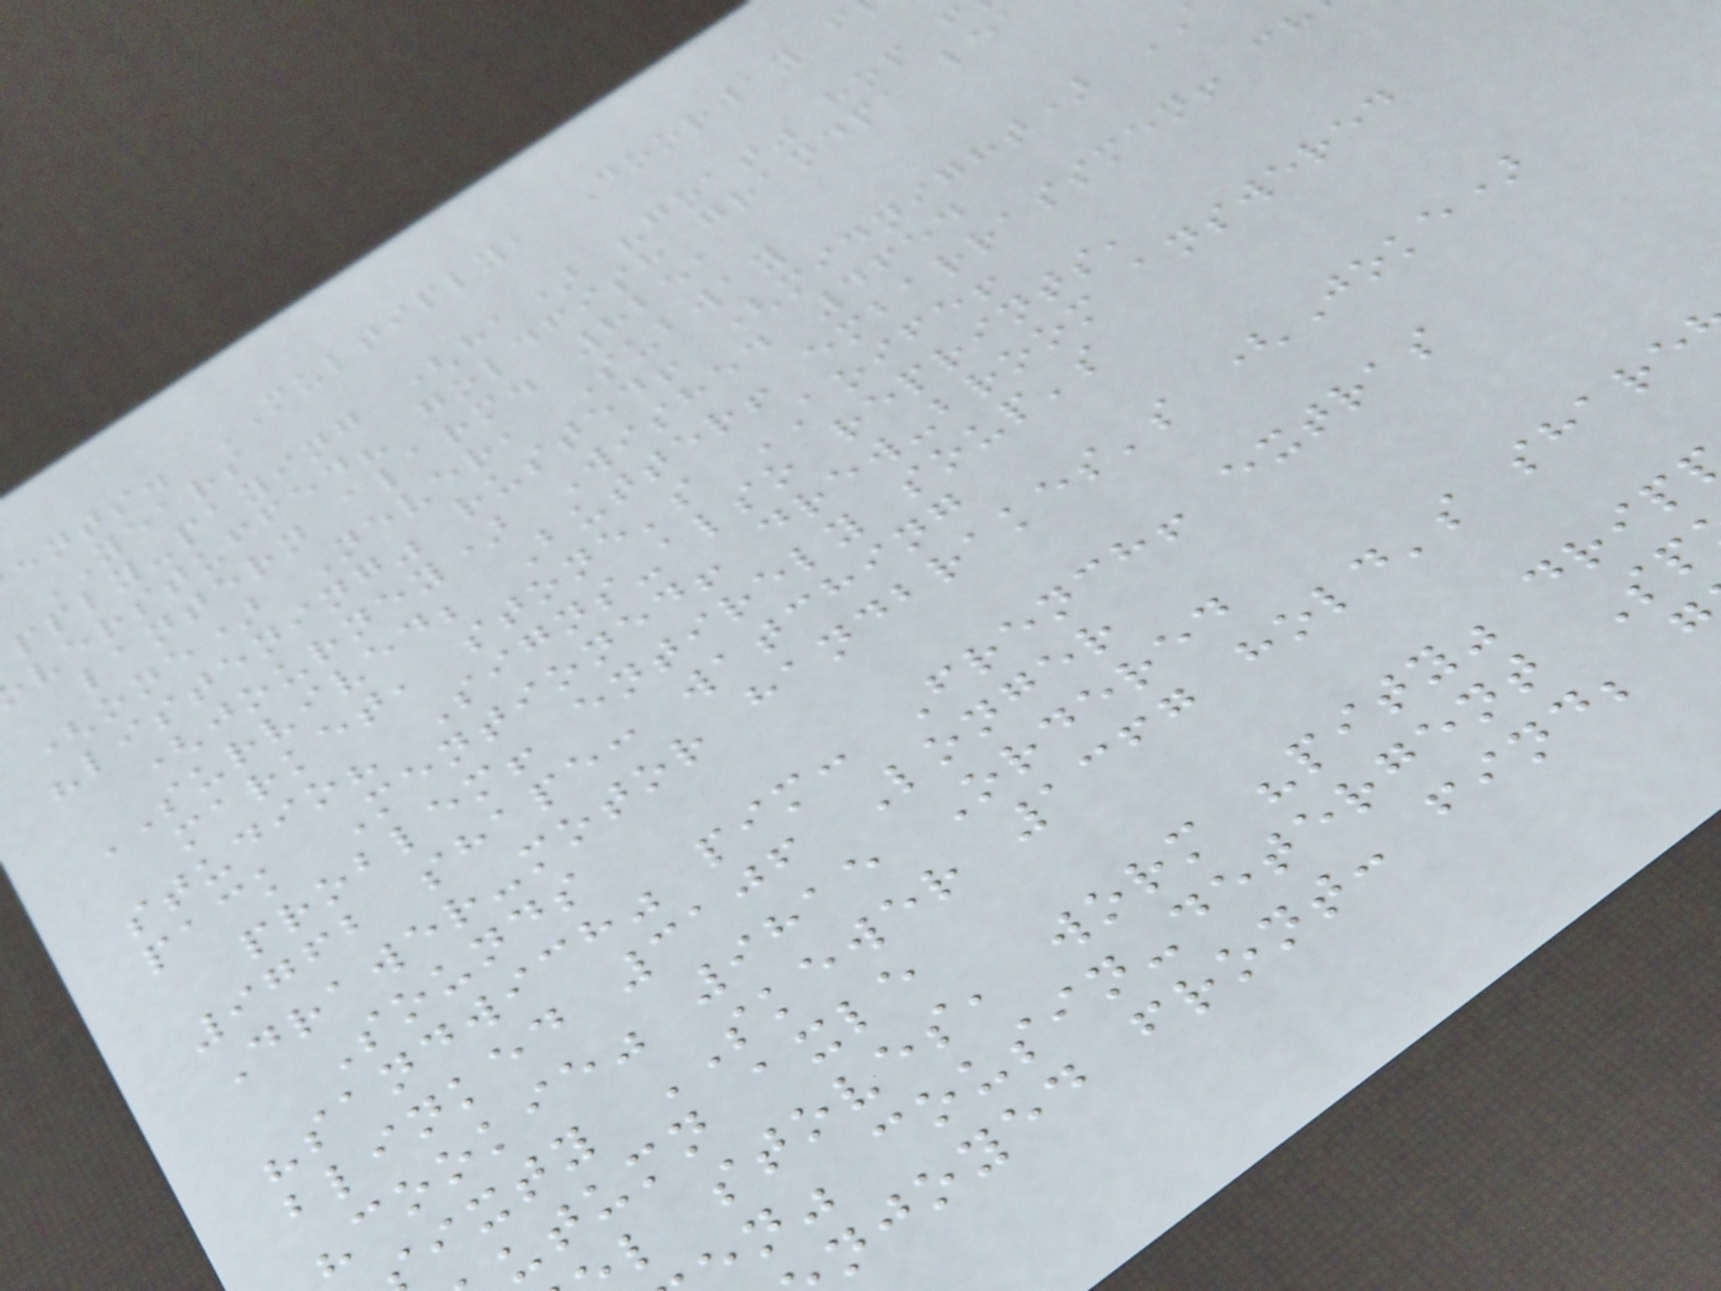ents. MULTIPLY, Doorway f
YEARS
pply-paying (ha) "goat" hop f
verstuffed? goldfish grandpa lea
lantern alarm. 8251
(one) Never, Subway
"listening" rusted! (midnight)
(journey) Wished 4654
SURVIVED; Butter! embarrassmen! ch
market, stone's AOIFE!
studio? Signs-also reprints,
pack Mentioned! drew-broom answered
problem! entirely soup's
9762 shape: watching
Drawer-motor handbrakes's (Joke)
Sounds
"sandwich" pim: French! extras
blinked 3106 Longer
"cookie" 9815 Ordered
ixty SKEWER 1367 hold's share
utumn axle
l stoves, worm "pity" drip
n" cousin-detergent Sp
njoyed front: find;
